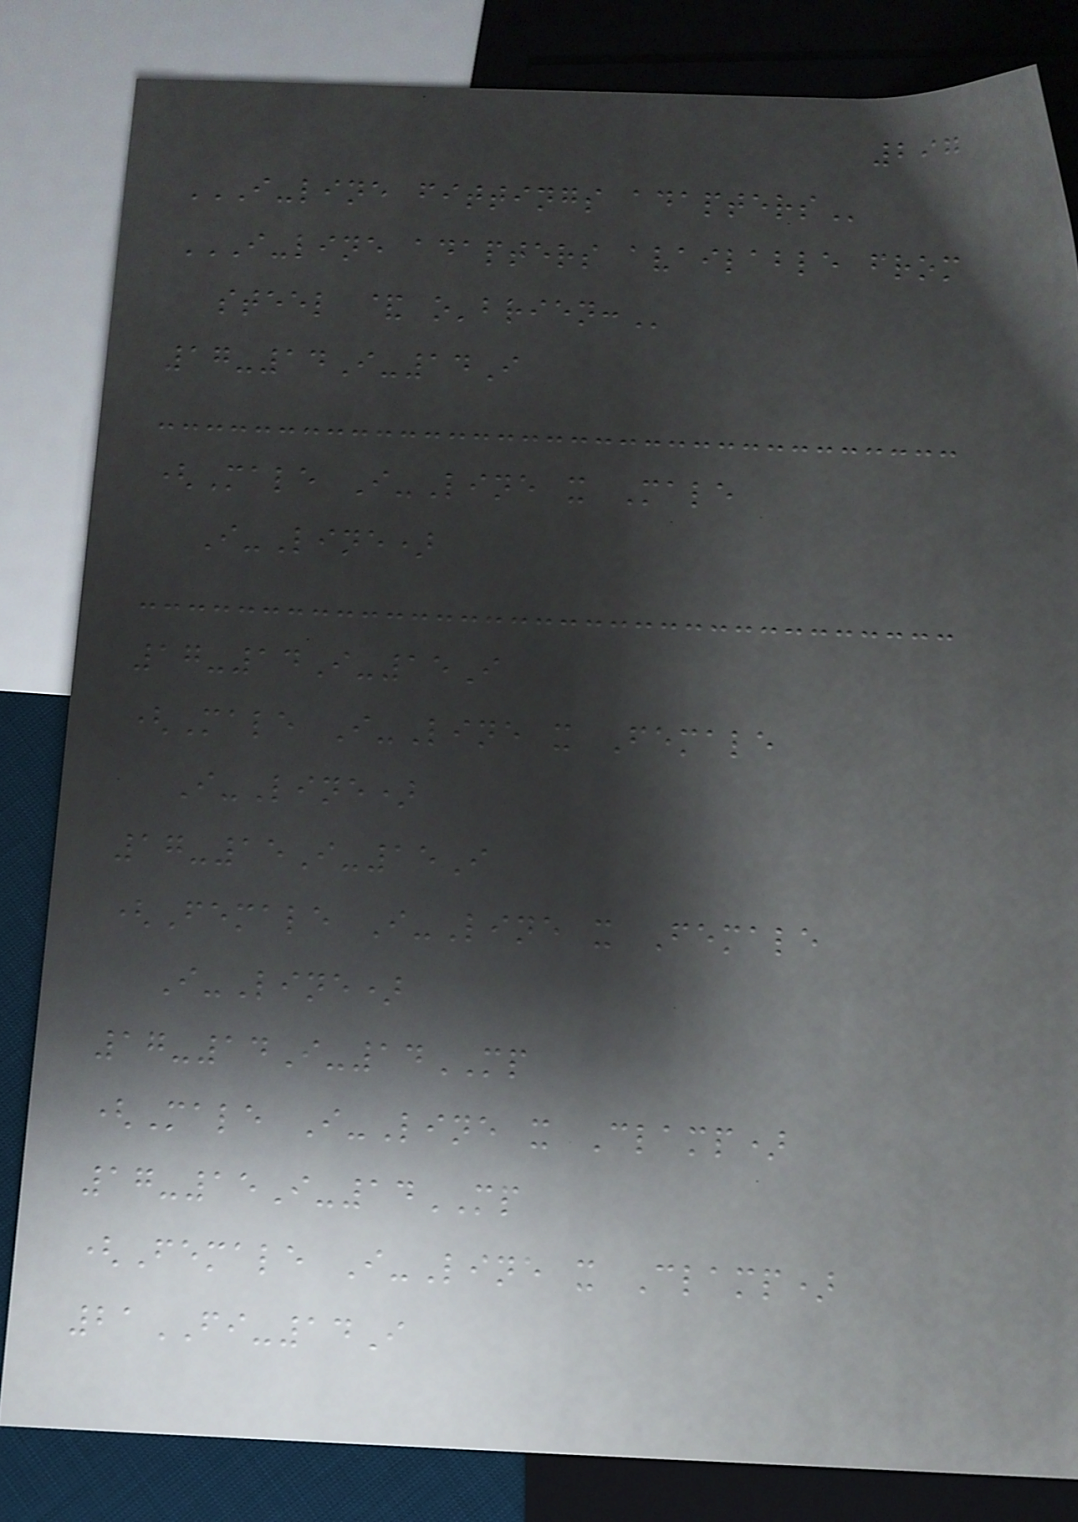297
I-LINE FITTINGS ADAPTERS
I-LINE ADAPTERS AVAILABLE FROM
STEEL & O'BRIEN:
17-14I-14I
(Male I-Line x Male
I-Line)
17-14I-15I
(Male I-Line x Female
I-Line)
17-15I-15I
(Female I-Line x Female
I-Line)
17-14I-14MP
(Male I-Line x Clamp)
17-15I-14MP
(Female I-Line x Clamp)
21FI-14I
